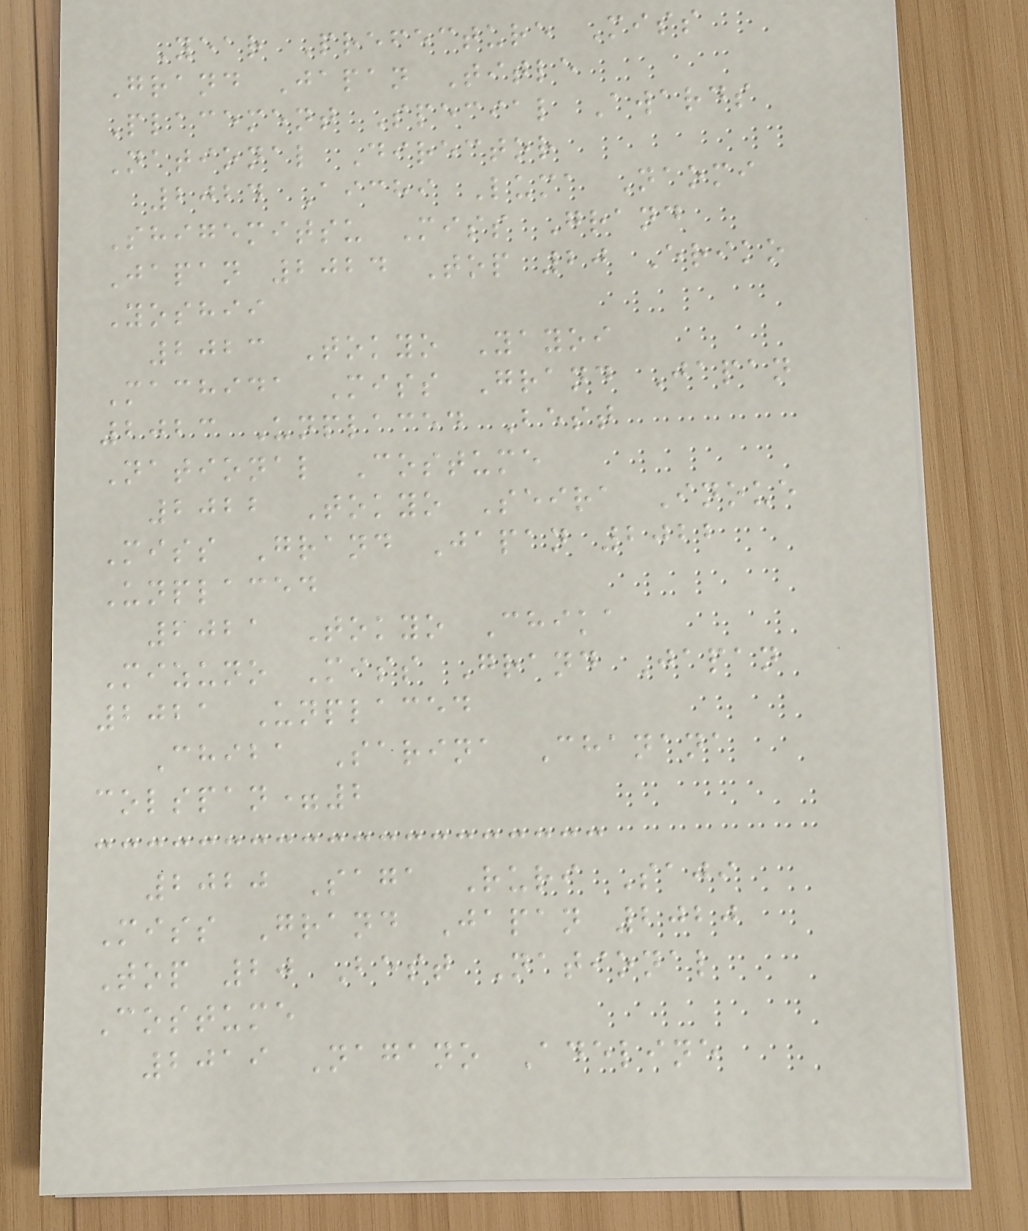Year Prefecture Miss
Grand Japan Title
Placement Special Awards
National Director
2024 Aichi Luma Naomi
Shigemitsu Miss Grand
Japan 2024 Top 20 Eriko
Yoshii
2023 Tokyo Yayoi
Machida Miss Grand Japan
2023 Unplaced Best
National Costume
2022 Tokyo Seira Inoue
Miss Grand Japan 2022
Unplaced
2021 Tokyo Chika
Mizuno Miss Grand Japan
2021 Unplaced
Chiba Sarina Chanana
colspan=2
2020 Saga Ruri Saji
Miss Grand Japan 2020
Top 20 Best National
Costume
2019 Nagano Adeline
